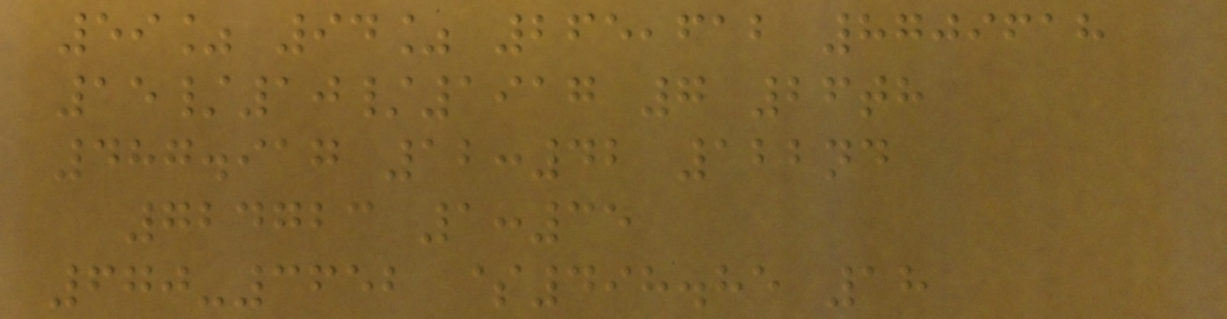59% 94% 265,612 8709618
15/10/1917 7 26th
487.917 12:42 122nd
724723 1:35
670-3652 $498.85 18
